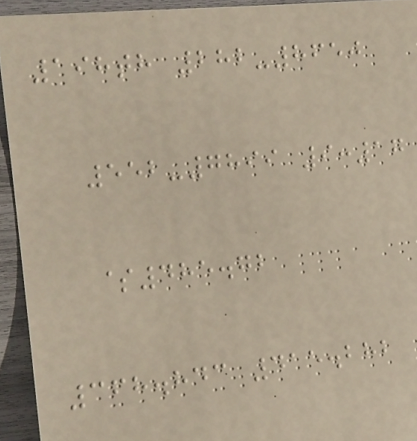198th 282-8650
552-7899 9:17
$485.72
368.843 415.282
